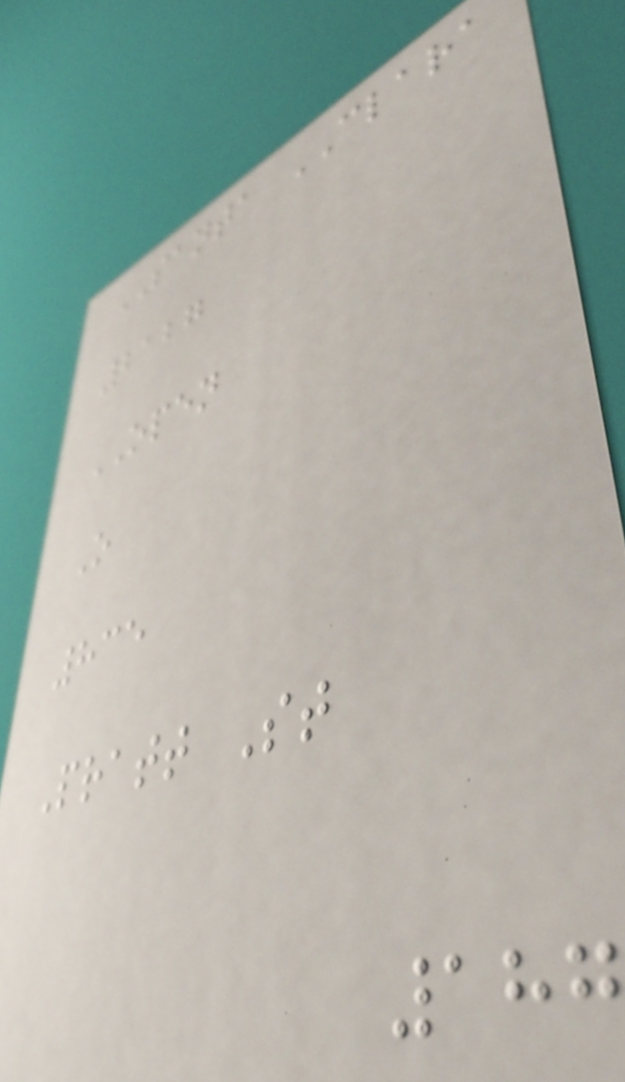SANTA CLARA
2127
OPEN
O
835
Pratt St
187
